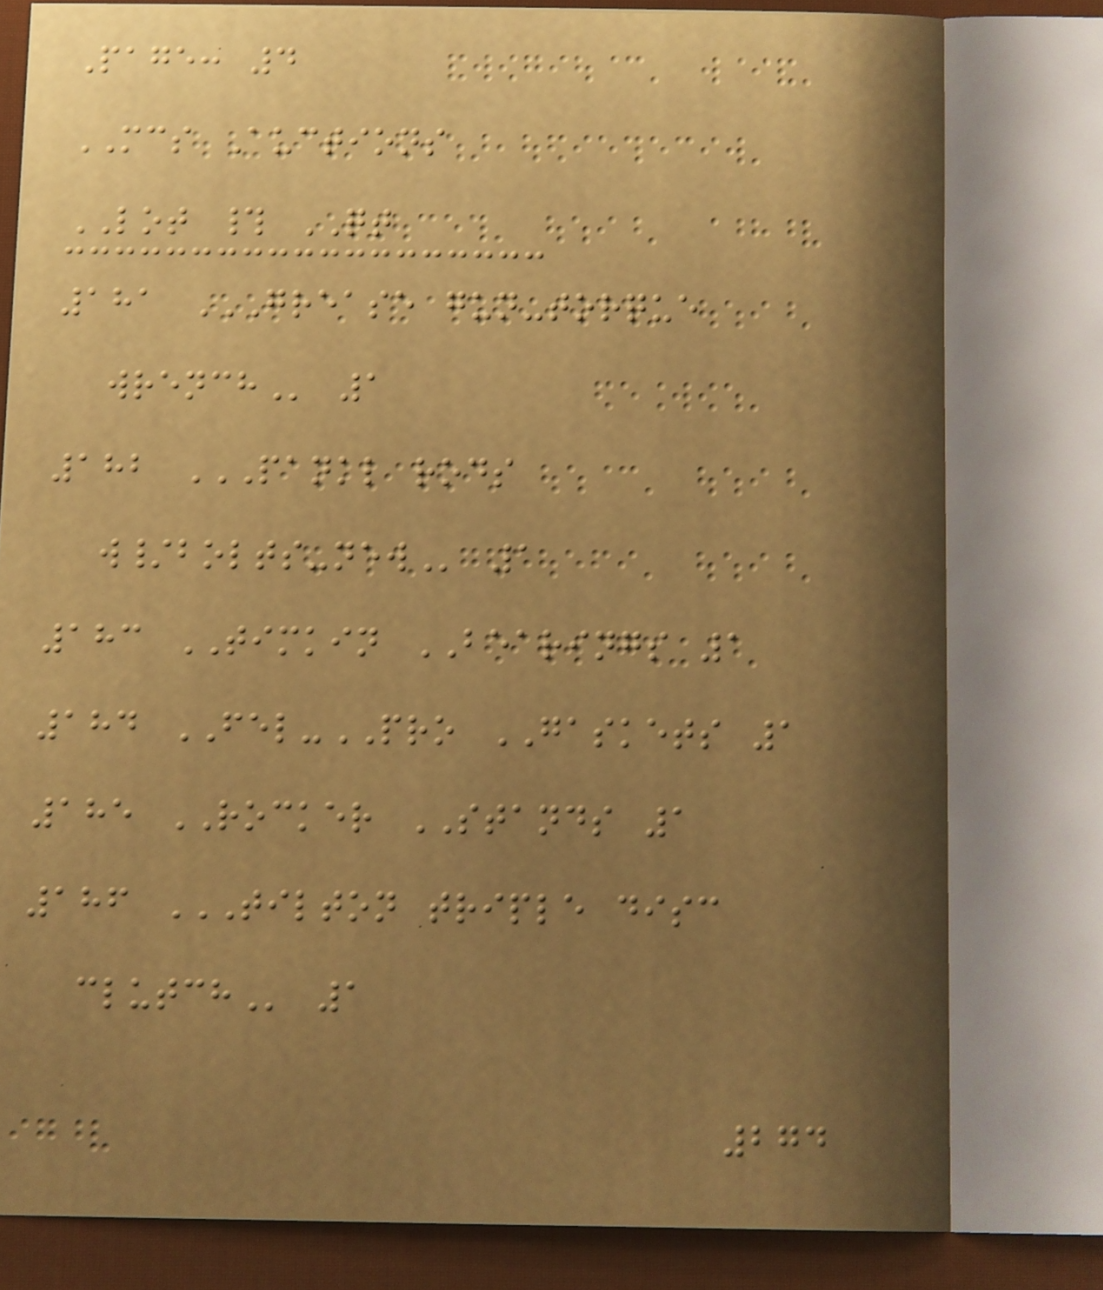Page: 4
MCS Auctions
LOT # QT
181 GREASE GUN-TORQUE
WRENCH 1
182 PANKL RODS
W/BOLTS-NEW 1
183 TIMKIN BEARINGS 1
184 FEL-PRO GASKETS 1
185 ROCKER STANDS 1
186 TILTON TRIPLE DISC
CLUTCH 1
274
